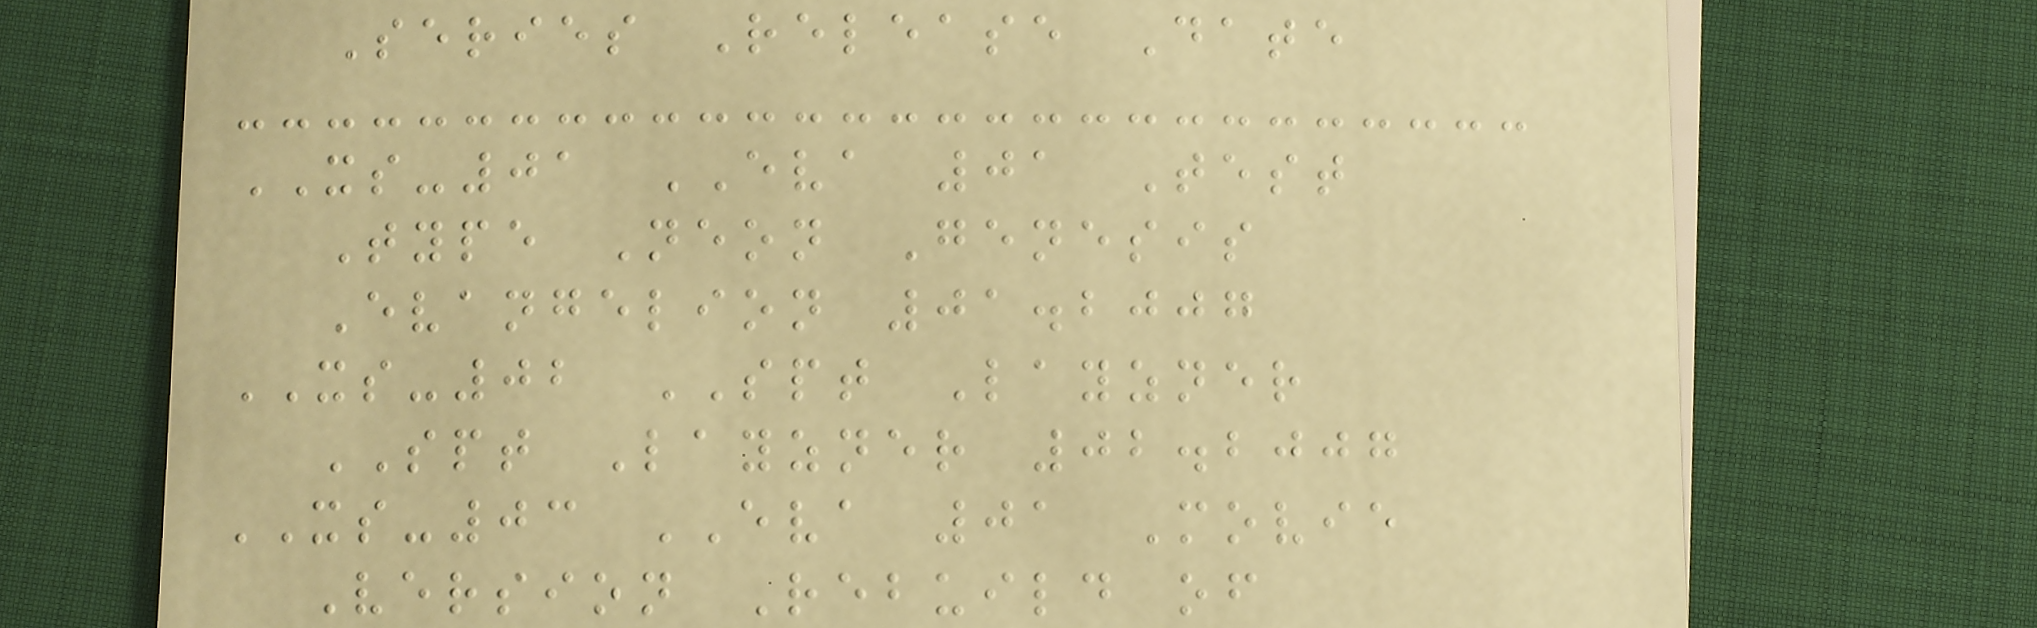Series Release Date
XS-01 EVA 01 Test
Type Neon Genesis
Evangelion 01.2007
XS-02 SPT Layzner
SPT Layzner 02.2007
XS-03 EVA 01 Movie
Version Rebuild of
